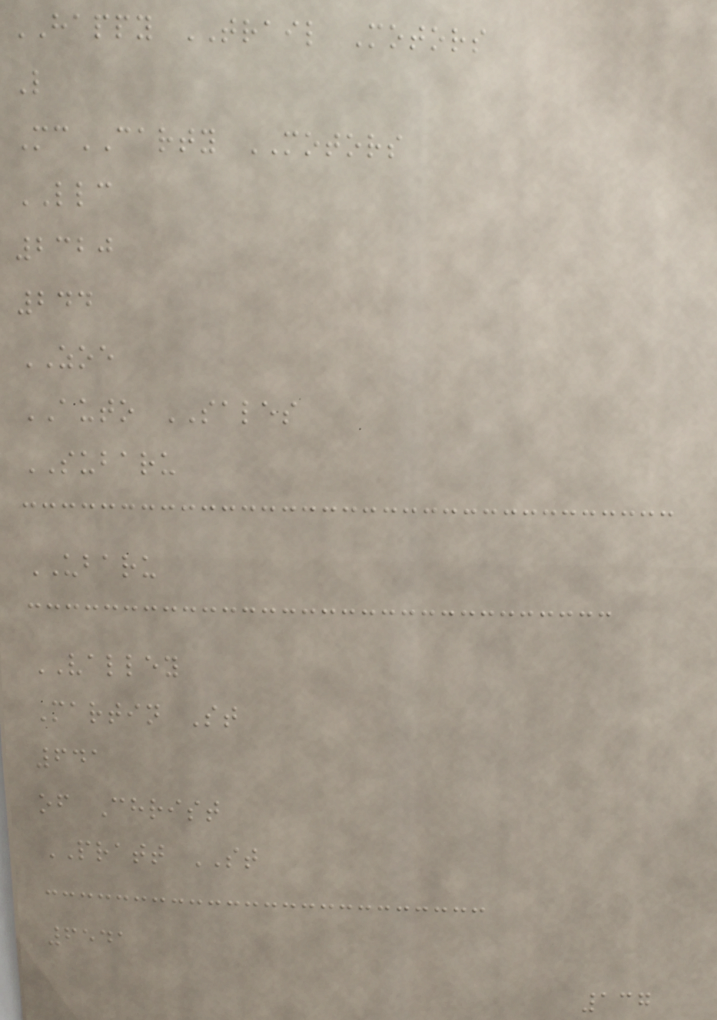HAPPY TRAIL Motors
L
McCARTY MOTORS
LLC
2320
244
ZOE
AUTO SALES
SUBARU
UBARU
VALLEY
Martin St
641
of Christ
PRATT ST
6541
137
